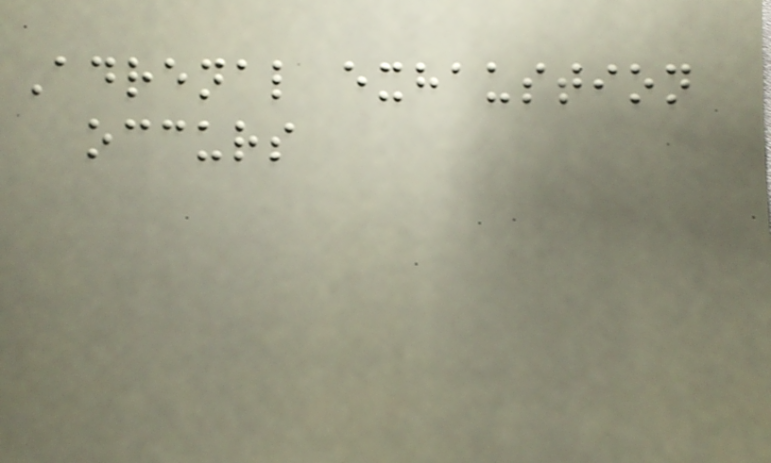Adrenal exhaustion
occurs
